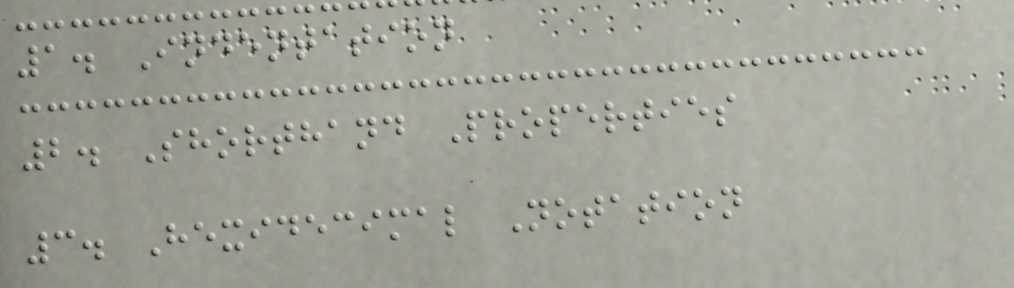1. Indentation
2. Shorthand Properties
3. Hexidecimal Notation
